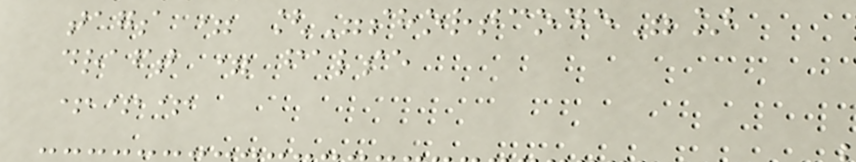tags = ["shortcode"]
draft = false
+++
